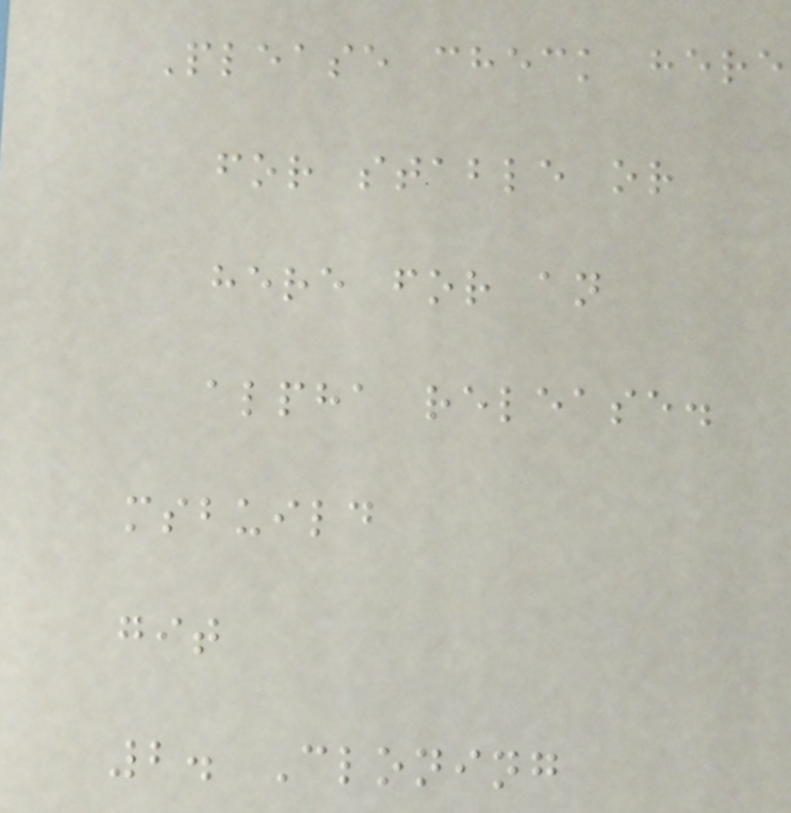Please check here
for stable or
here for an
alpha release.
msbuild
git
2. Cloning
